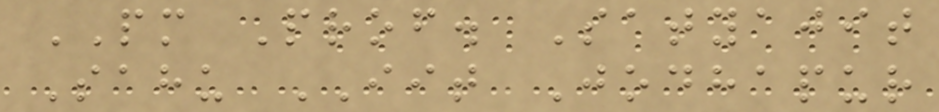PM Prof. Satyajit
Sahu IIT Jodhapur
